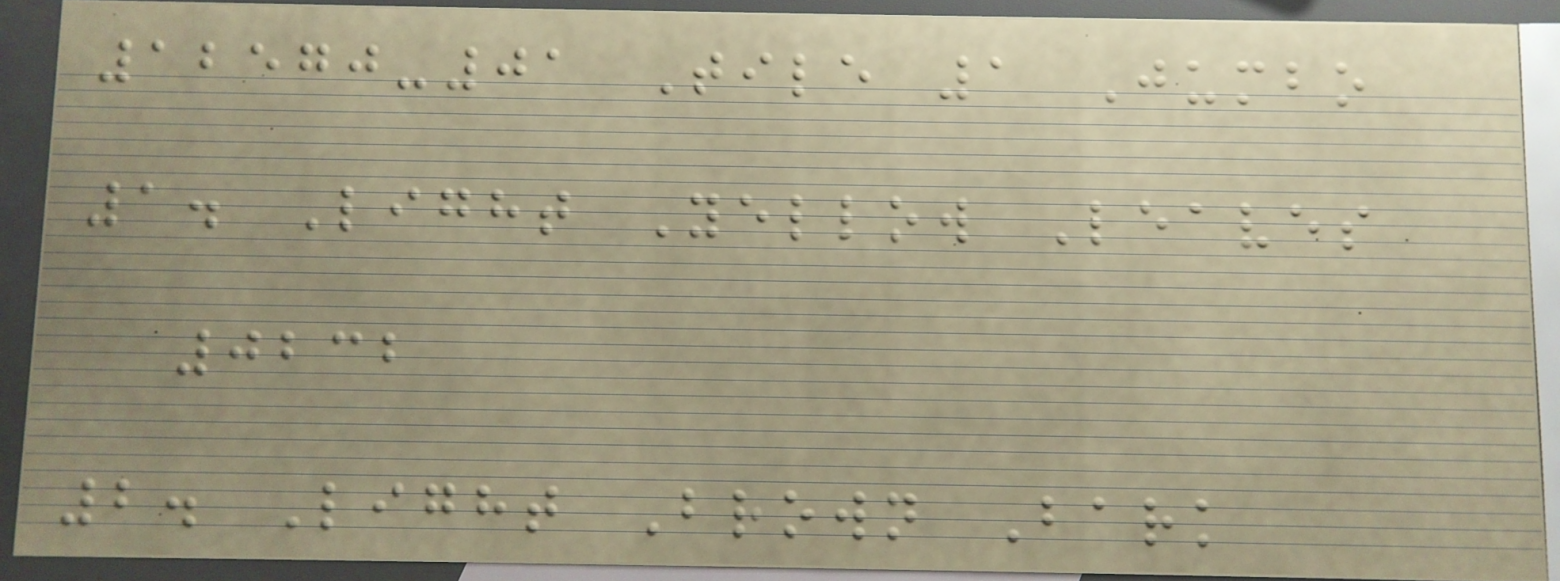12570-01 Tile 1 Jumbo
1. Light Yellow Leaves
0232
2. Light Brown Bark
